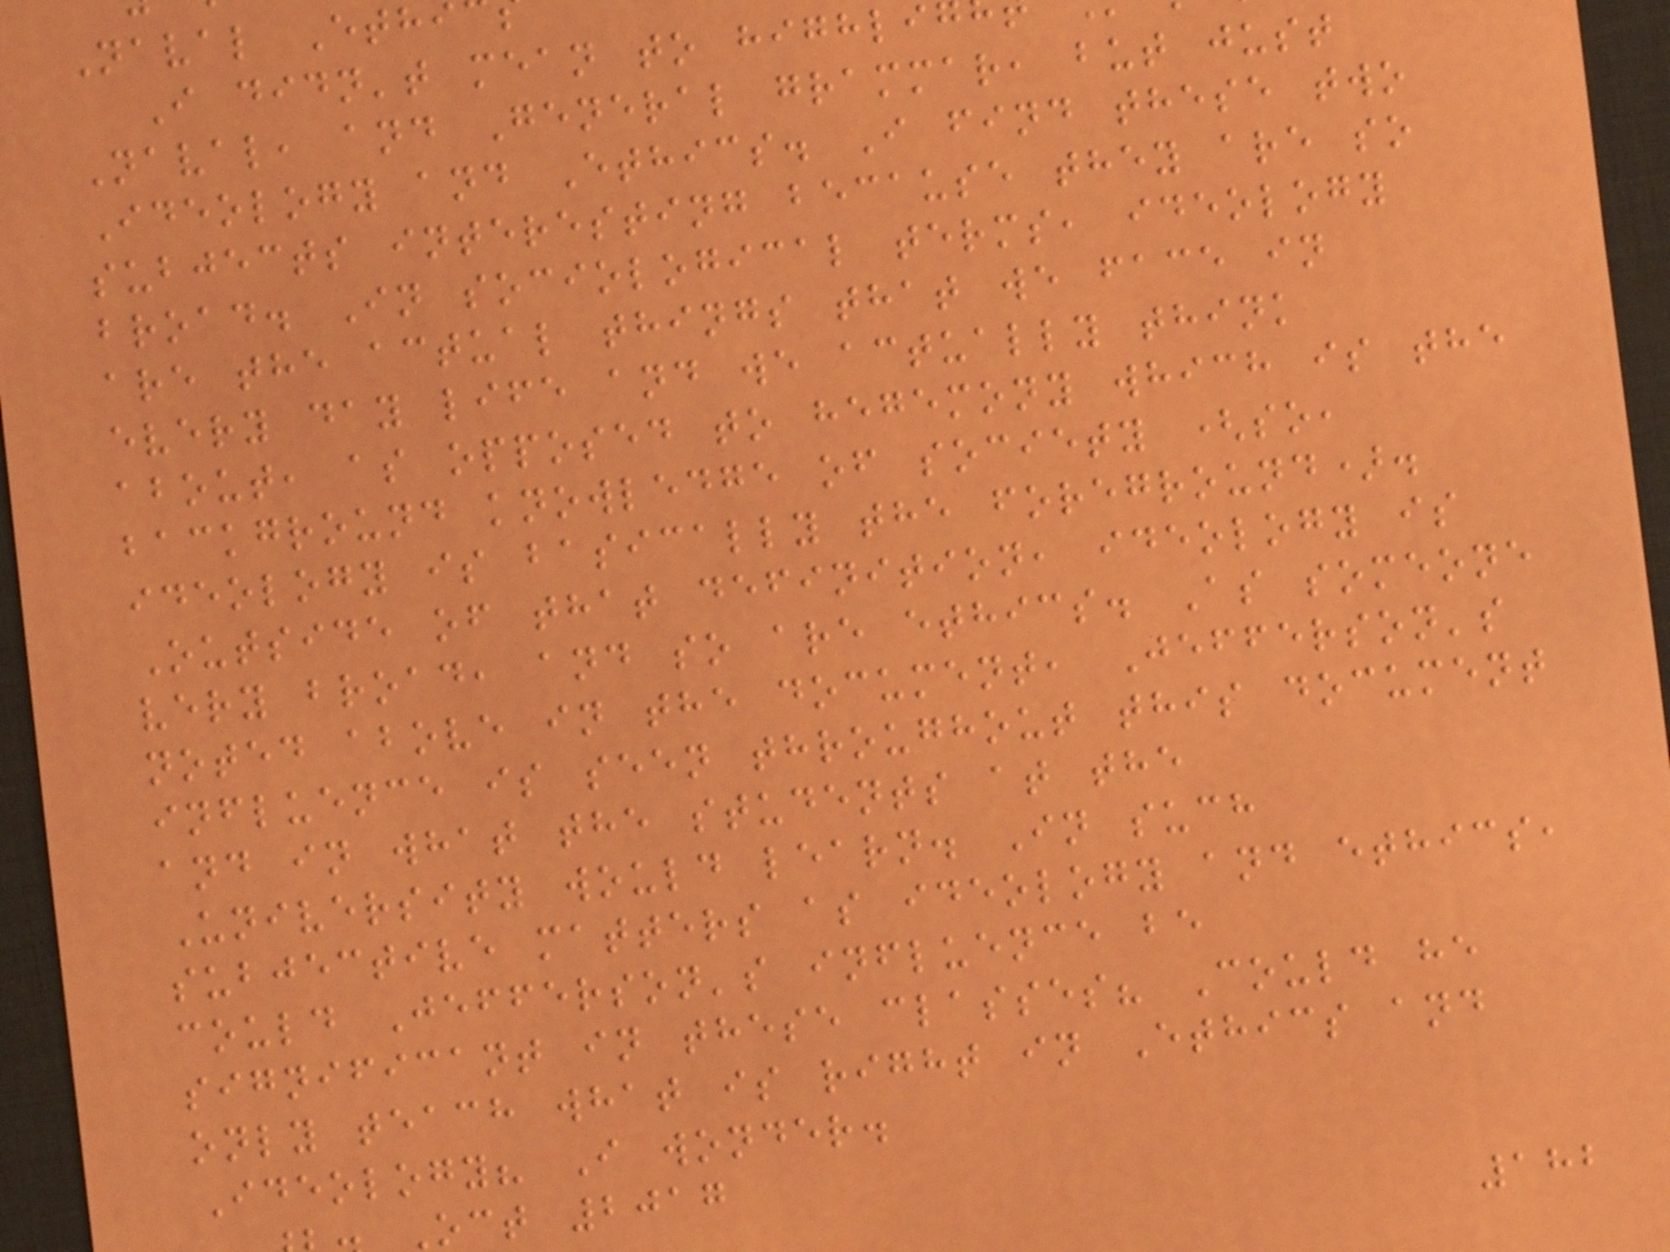Naval Ethi
I didn't mean to highli
Naval, and General grammar, but just
Ideology and Ethics. I find these two
subjects interesting because they are so
broad. In sociological terms, ideology
are the actual things that we face in
every day life and we actually think
about, as opposed to hegemony which is the
background knowledge of society (so,
ideology is basically the foreground).
Outside of that definition, ideology is
very broad, and so are ethics. As someone
noted above in the document, Jefferson's
influence is seen throughout this document
and in what the students at the
University would learn. In such
subjective matters as ideology and ethics,
could Jefferson's influence be
significant in these classes? Could he
only teach what is right in Ethics and
Ideology? I wonder.
oct 2017
182
